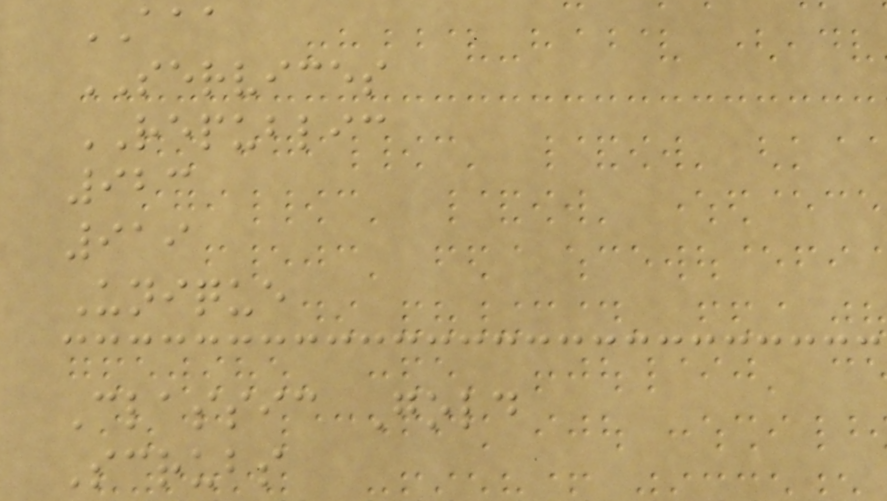AAA
SERVICES
REPUBLIC
923
919
Unique
Classic Gold
Scrubs
